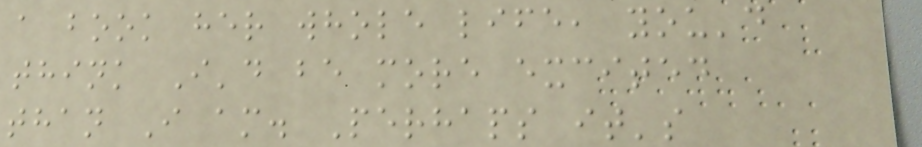a book her whole life, you'd
think I'd be more excited
than I am. Perhaps it's
